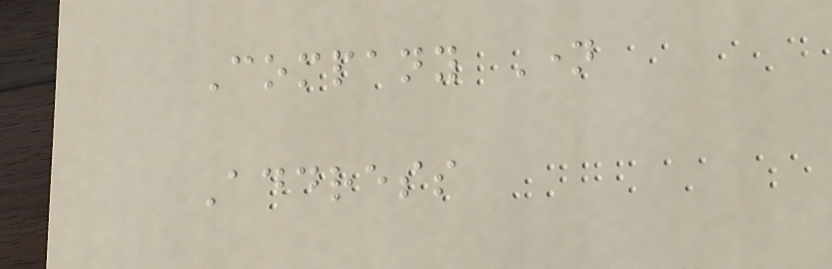Company Name
Address
